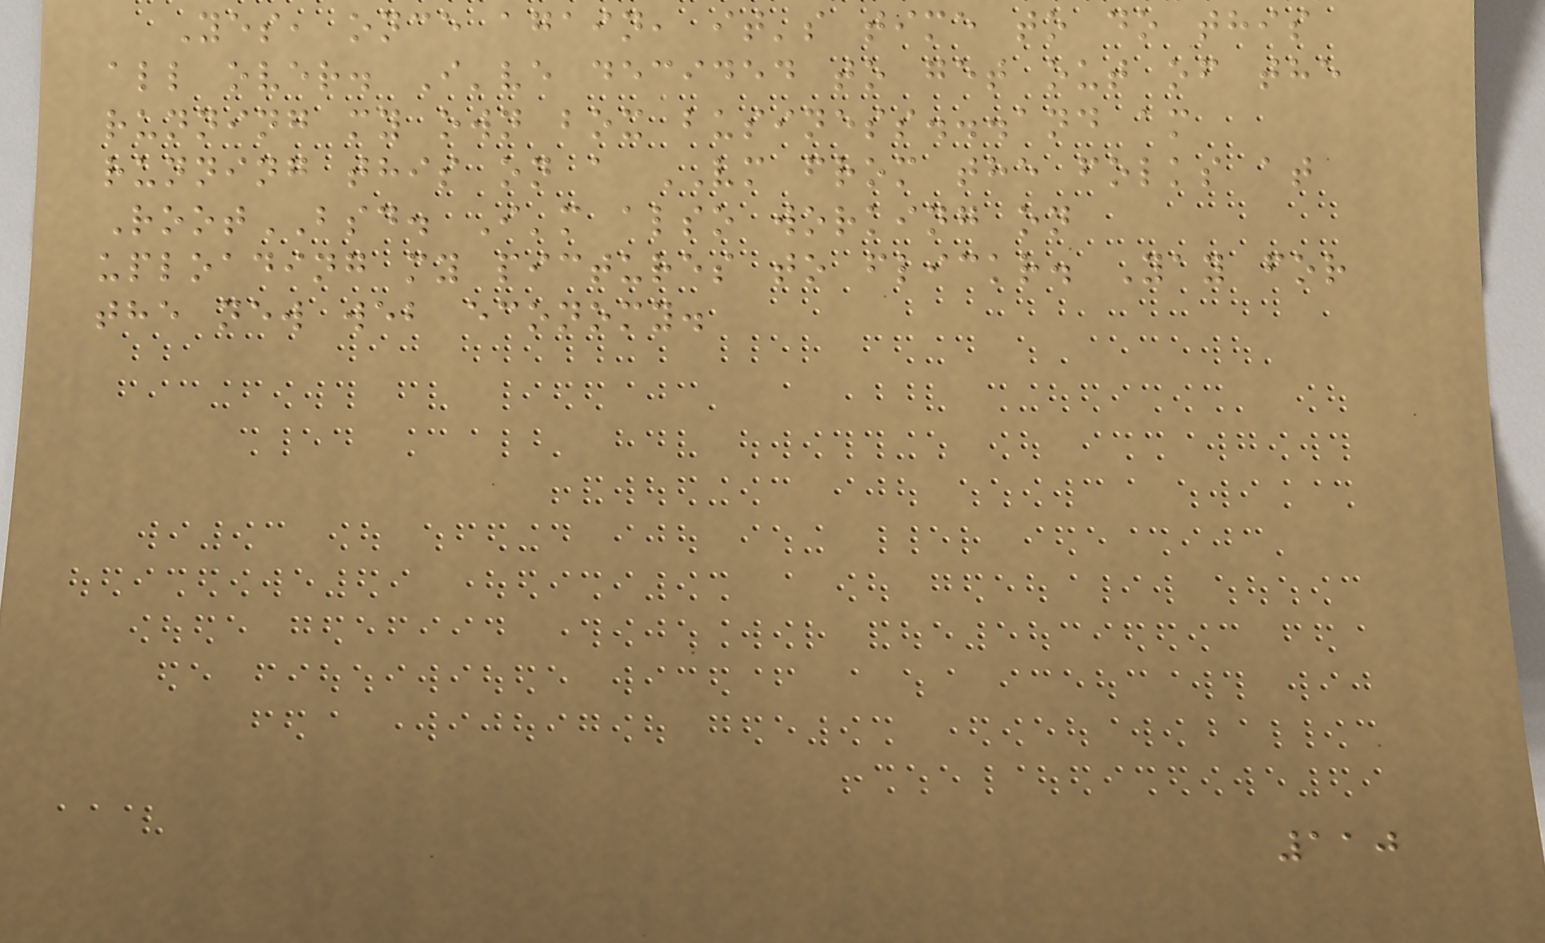Yes, once again, it's time to do this
all over. I've decided to get out of the
running my own box business...and am
running this on a VM from the folks at
RootBSD. I'm also working on
uploading my pictures to flickr. Yay for
the new web economy.
110
